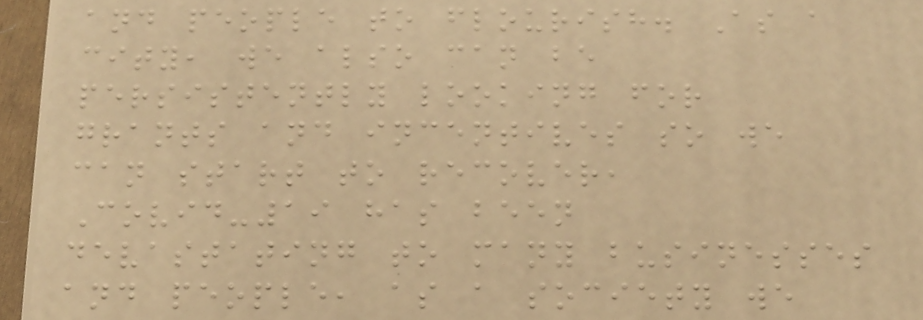and people to flourish. As a
city, we also can be
persistently looking for
grants and incentives so we
can start to recover,
Covid-19 has been
devastating to many businesses
and people, as a society we
